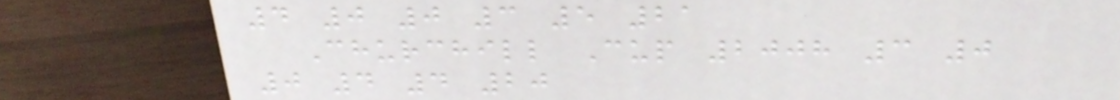4 0 0 3 5 21
Churchill Cup 2008 3 0
0 4 4 20
